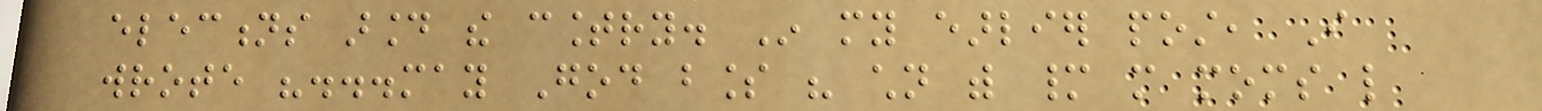elections around the country. In my earlier post, I
wrote "...may God bless his children with many more moms like
